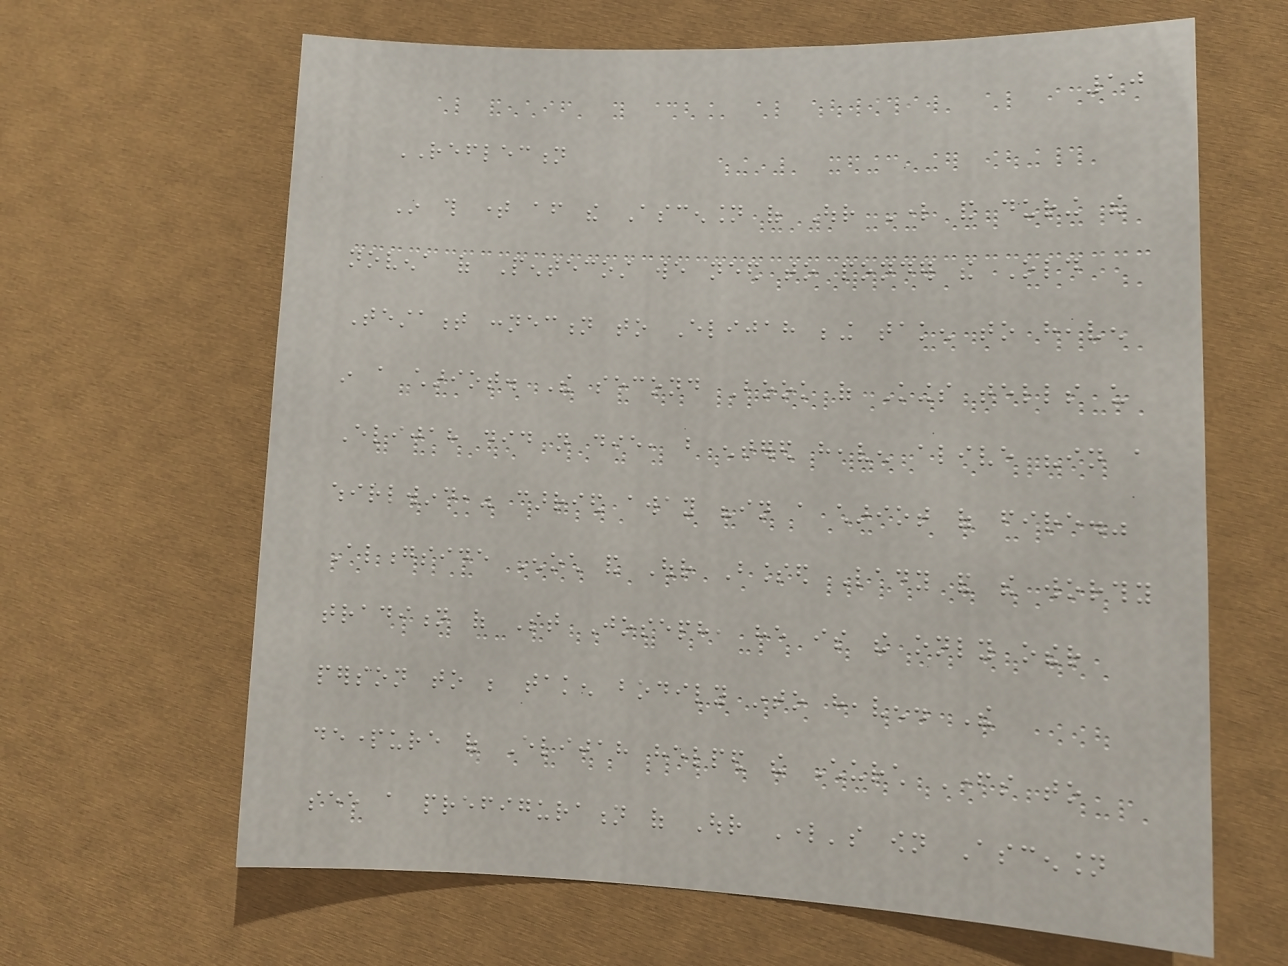10
REFLECTION
In this time after the Ascension of Our Lord and during the
novena of Pentecost we need to ponder the Old
Testament connection to Elijah being taken to heaven
in a chariot. The second Book of Kings tells us
Elijah did not die, but entered heaven alive "in a
whirlwind," carried away "in a chariot of fire."
Alongside Enoch and Our Blessed Lady and the worthy
tradition of St Joseph, he is the only other
person to be taken bodily into heaven. The
departure of Elijah helped the Church Fathers to
see a prefiguration of Our Lord's own Ascension
